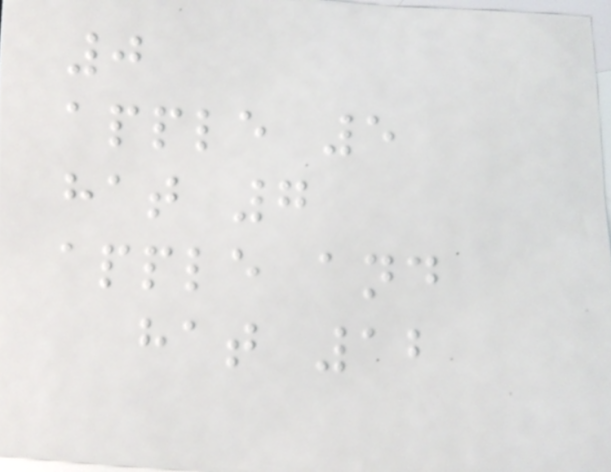0
apple 5
hat 7
apple and
hat 12
